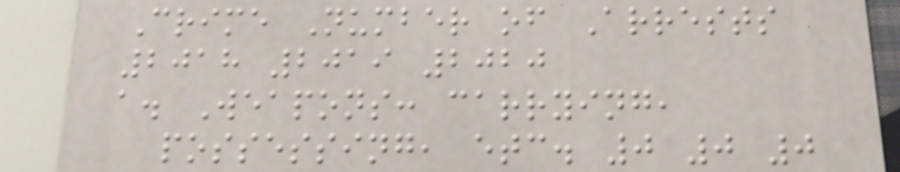Crime Number of Arrests
2018 2019 2020
a. Weapons: carrying,
possessing, etc. 0 0 0
